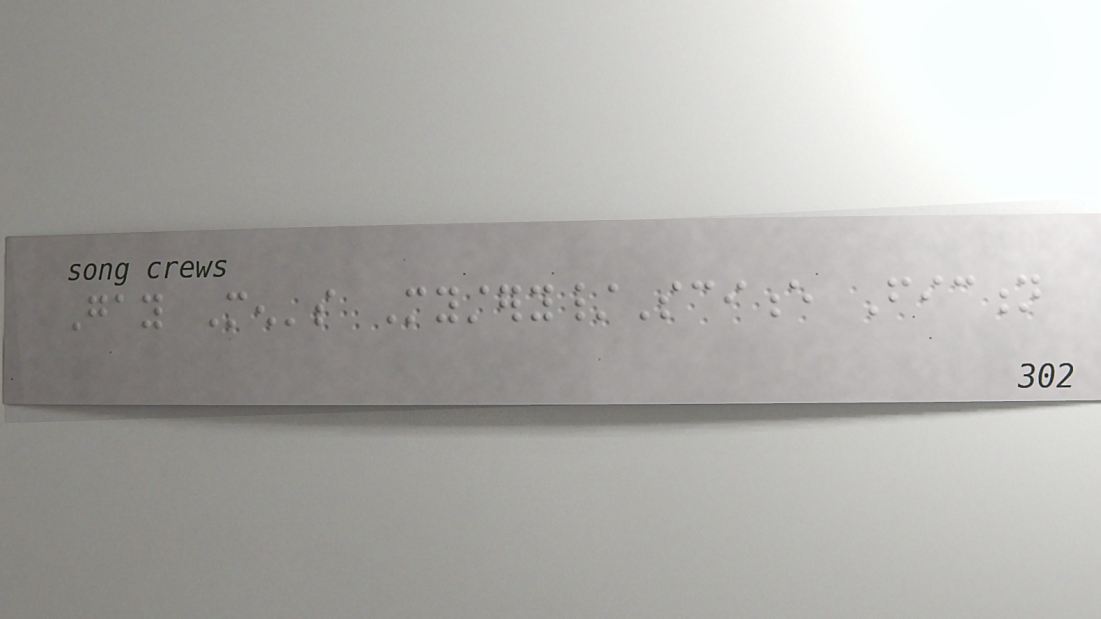Gay Men's Mystery/Science Fiction
